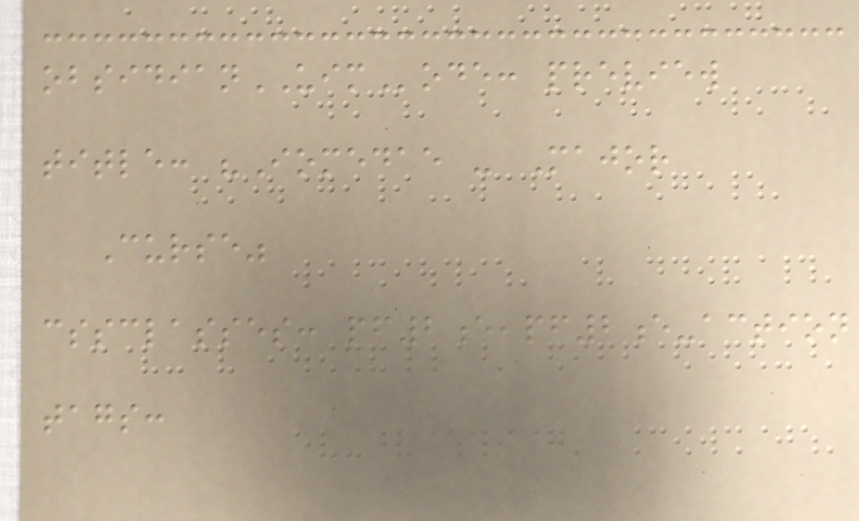obsidianUIMode: preview
title: "Iomedae - Major
Curse"
cssclasses: pf2e,pf2e-action
tags:
